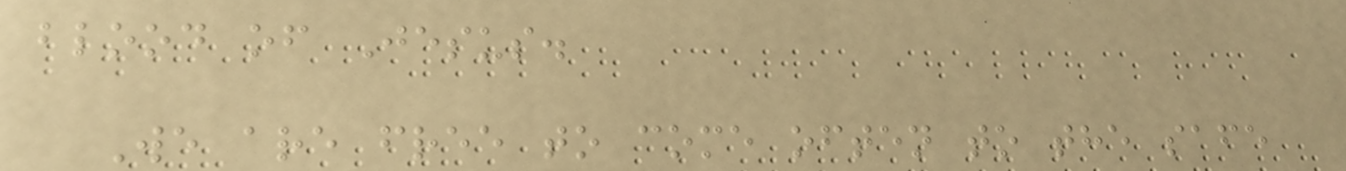blood of Jesus.
We are free to come often to the safe
